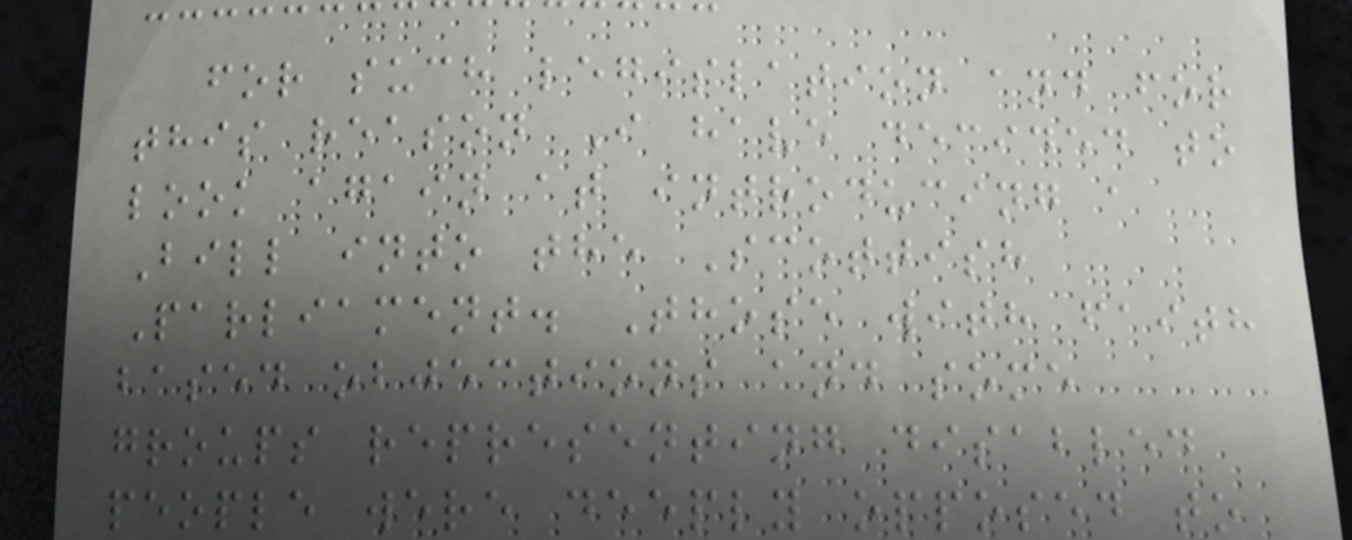for such legislation and for
this reason I have decided to
look again at introducing a
Bill into the Scottish
Parliament. Those with faith
based objections and some
groups representing disabled
people were deeply opposed to
